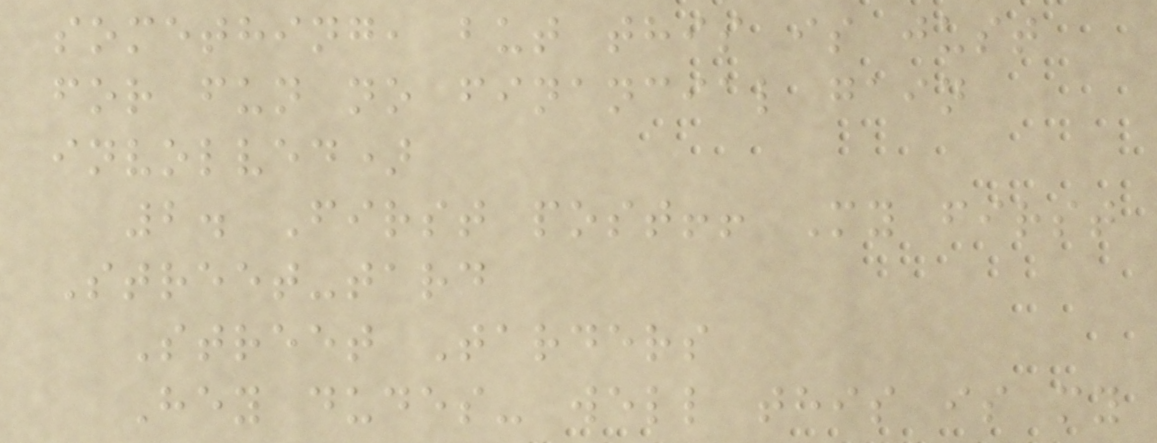something, but this is just
for fun no financial gain
involved)
2. First post!! My first
Street-tard
Street Tarders
Hey dudes- well this is my
